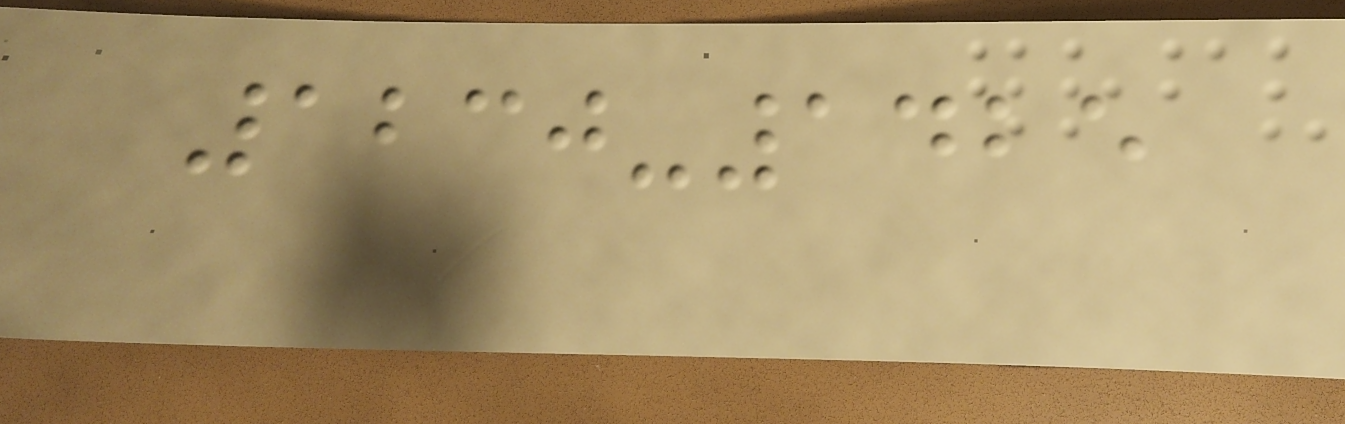1230-1425
